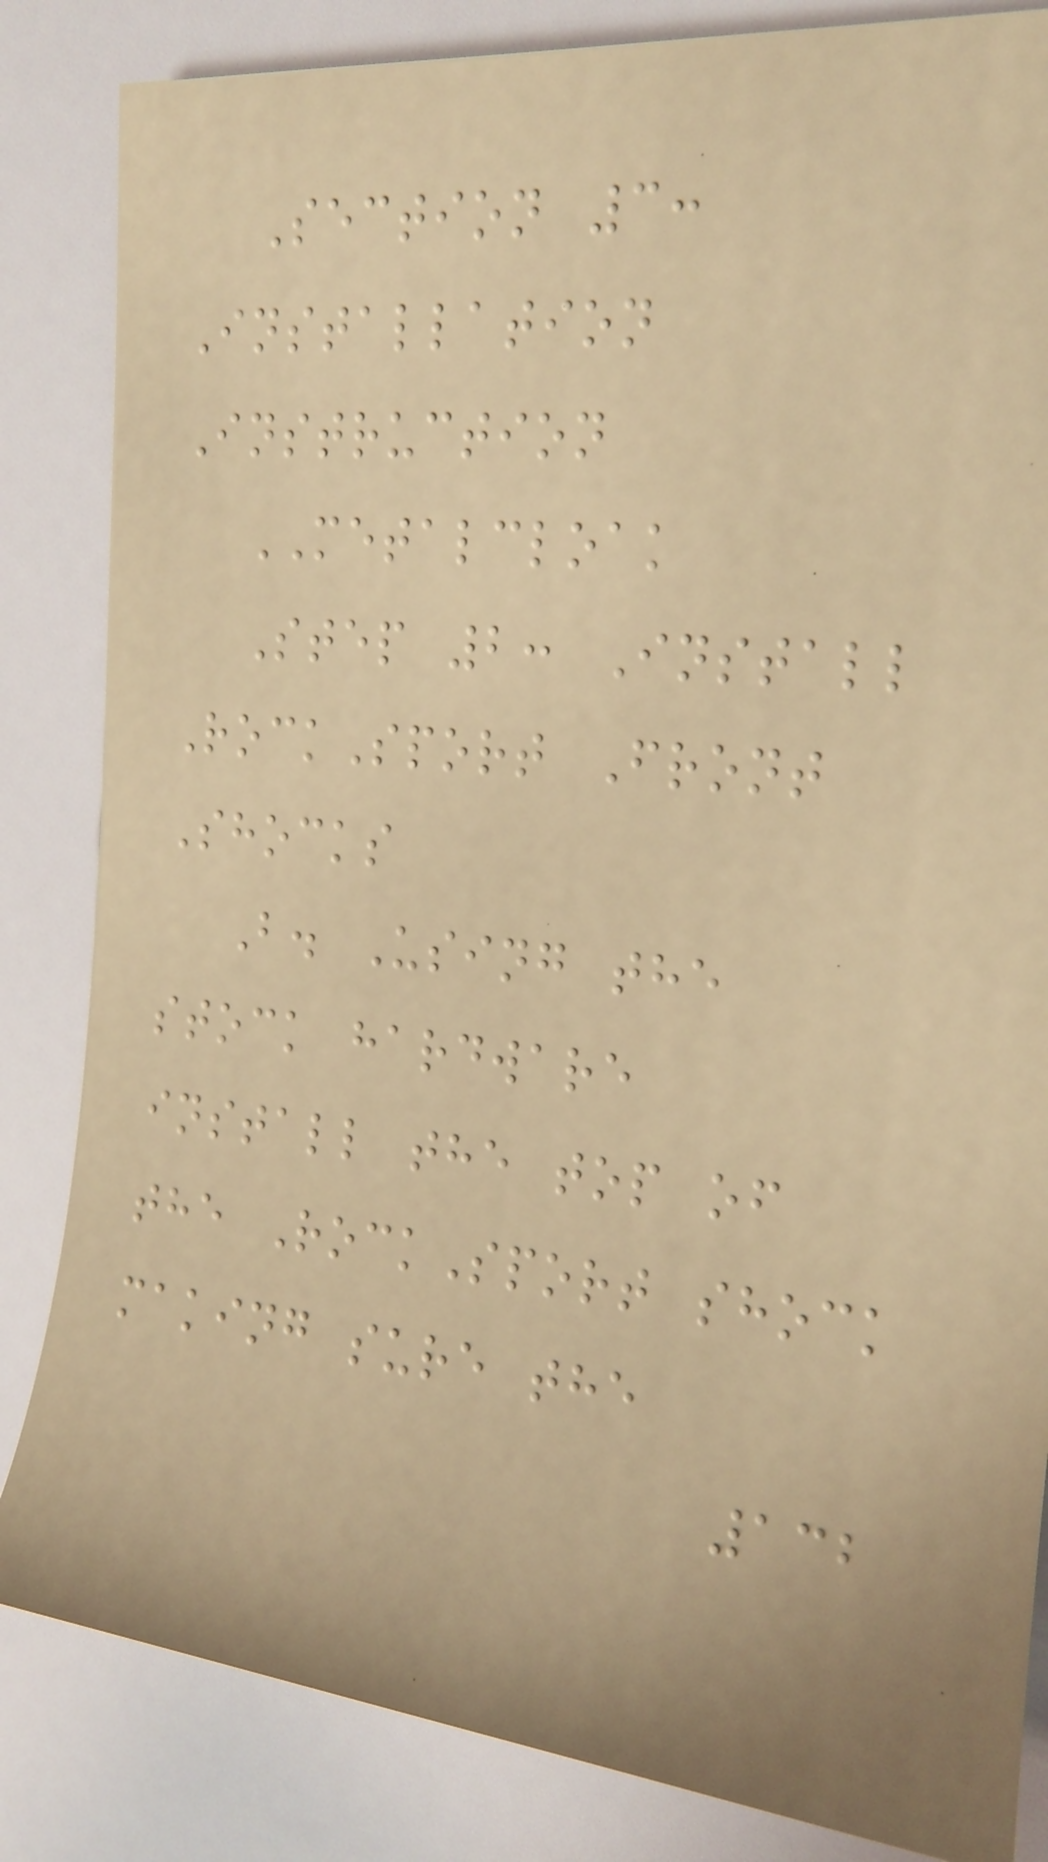Section 3:
Installation
Instruction
METALCLOAK
Step 2: Install
RockSport Front
Shocks
B. Using the
stock hardware
install the top of
the RockSport shock
making sure the
132
